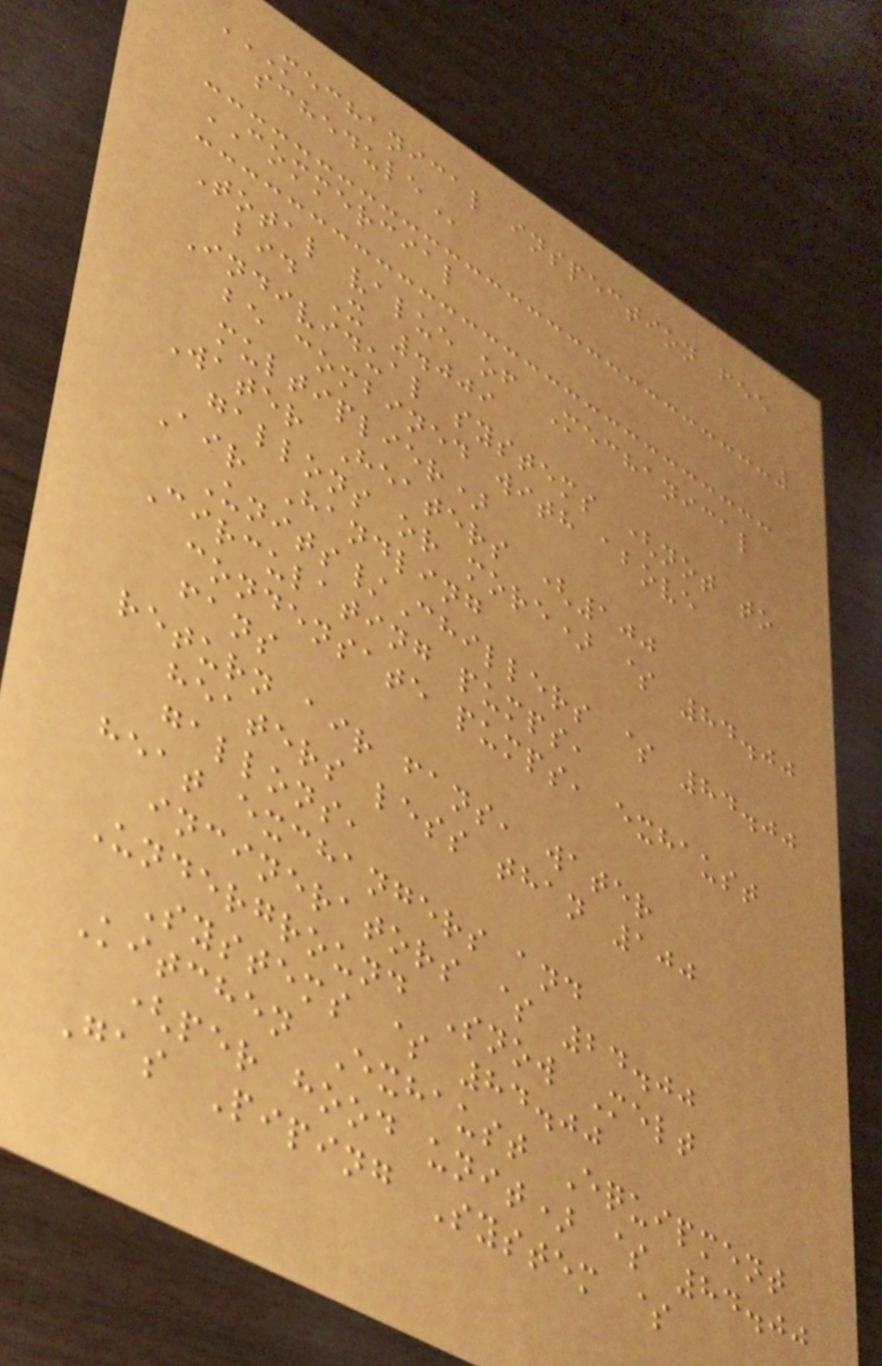MECHANICAL INSPECTION FEE
SCHEDULE
COMMERCIAL
Total value of Mechanical
bid X .009
Individual systems (not to
be combined with above
multiplier)
Water Heaters (100
gallons or more) $ 84.00
Air Handling
Units/Chillers $ 84.00
Circulating pumps,
condensate pumps, exhaust
fans
return air fans, water
heaters less than 100
gallons,
heat exchangers and
incinerators $ 24.00
Underground Snow Melt
Systems $ 84.00
Kitchen Exhaust Equipment
(per hood unit) $ 84.00
Gas Piping System $
